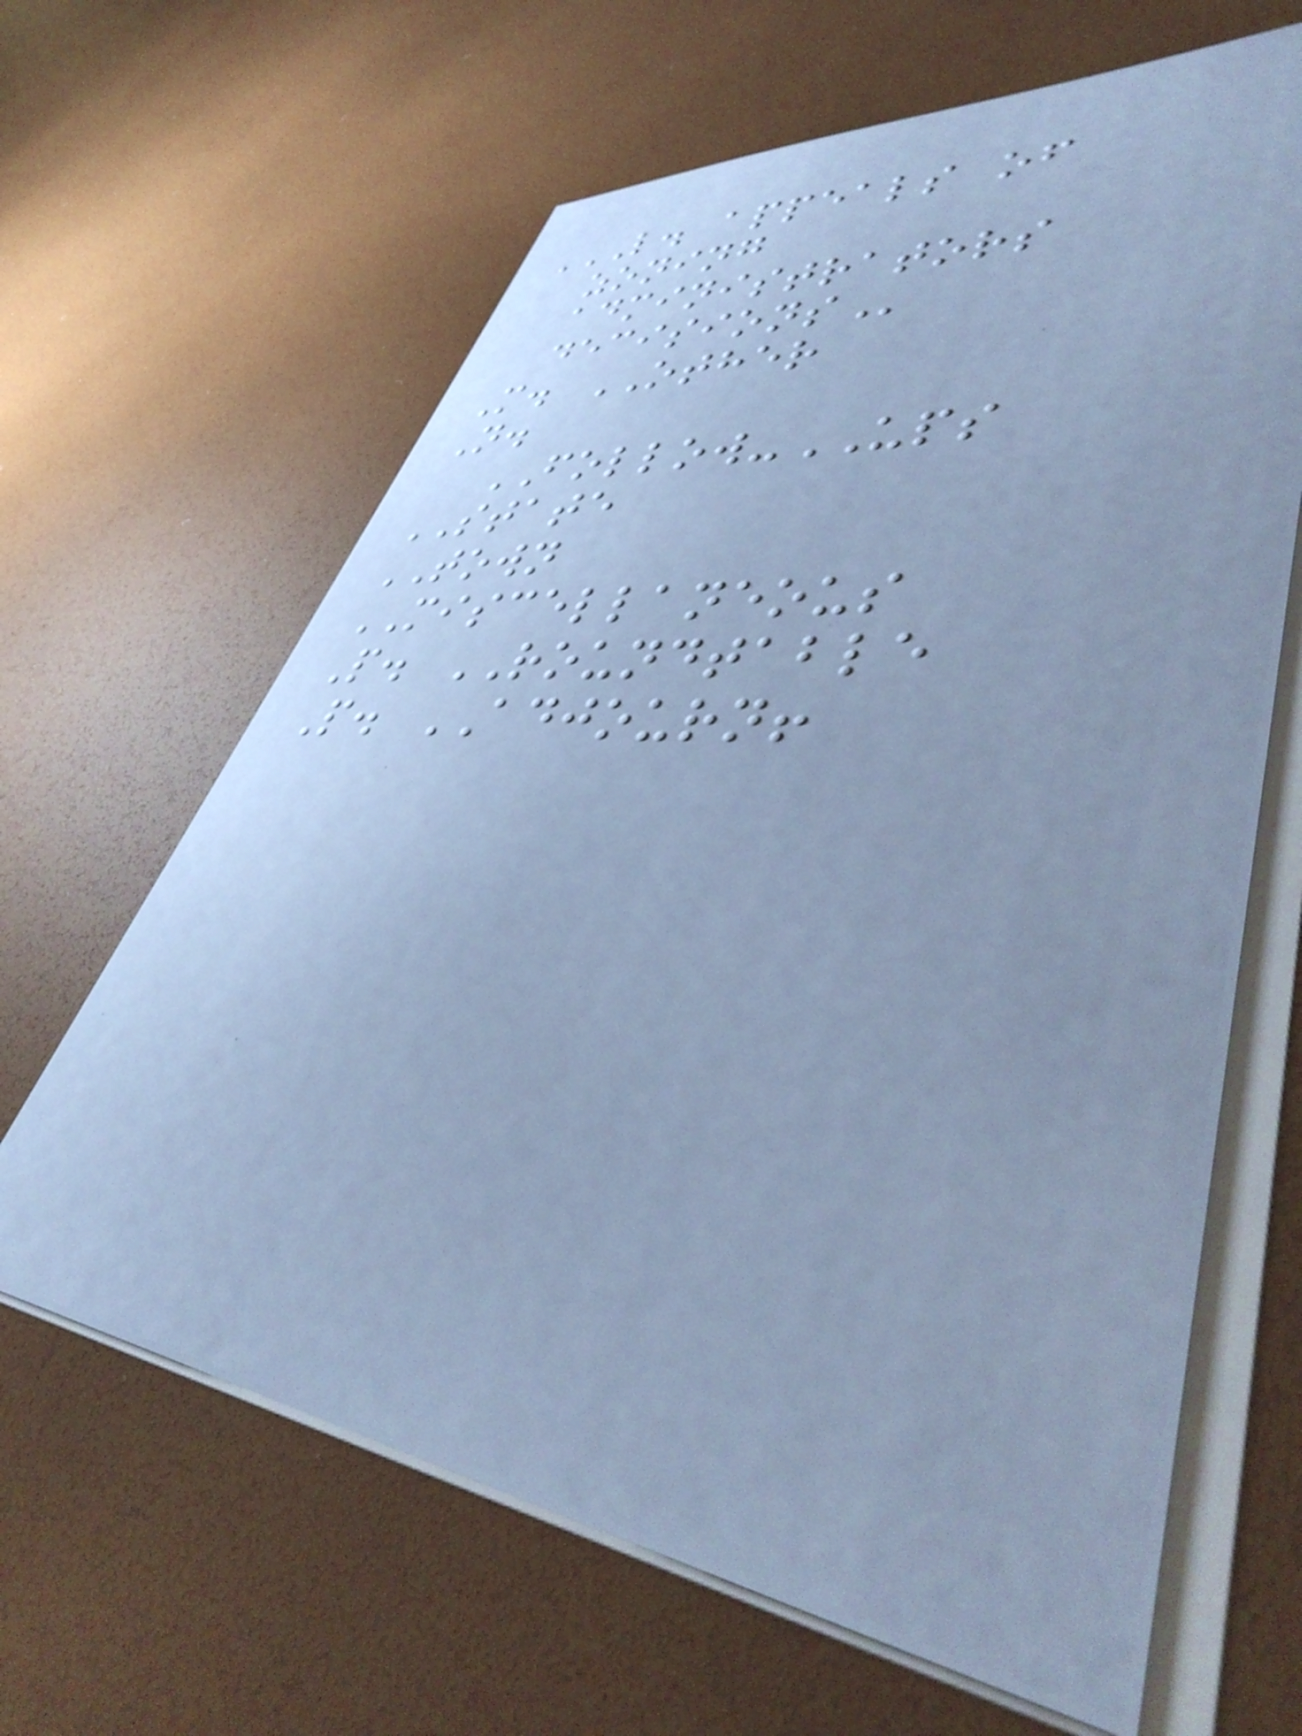L. APPEALS OF
ZONING
ADMINISTRATORS
DECISIONS
M. OTHER
N.
FOLLOW-UPS
STATE
TOWN
MISCELLANEOUS
P. ROUNDTABLE
P. ADJOURN!
